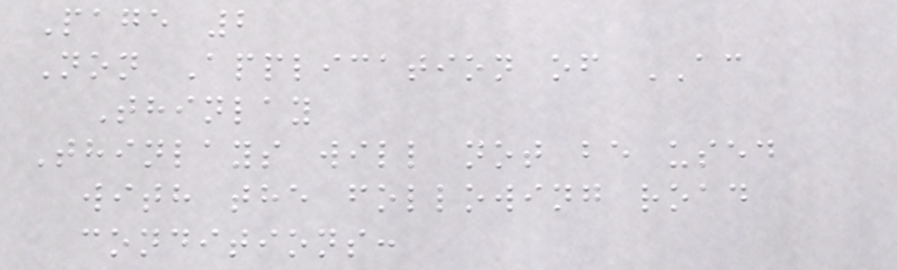Page 2
Non Application of AC
Thinlay
Thinlays will not be used
with the following road
conditions:
